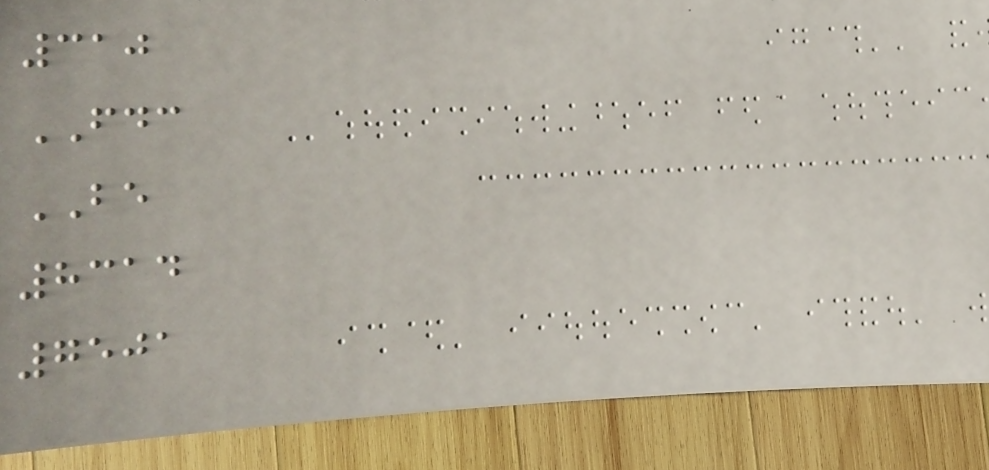310
FDC
BE
8314
7501
